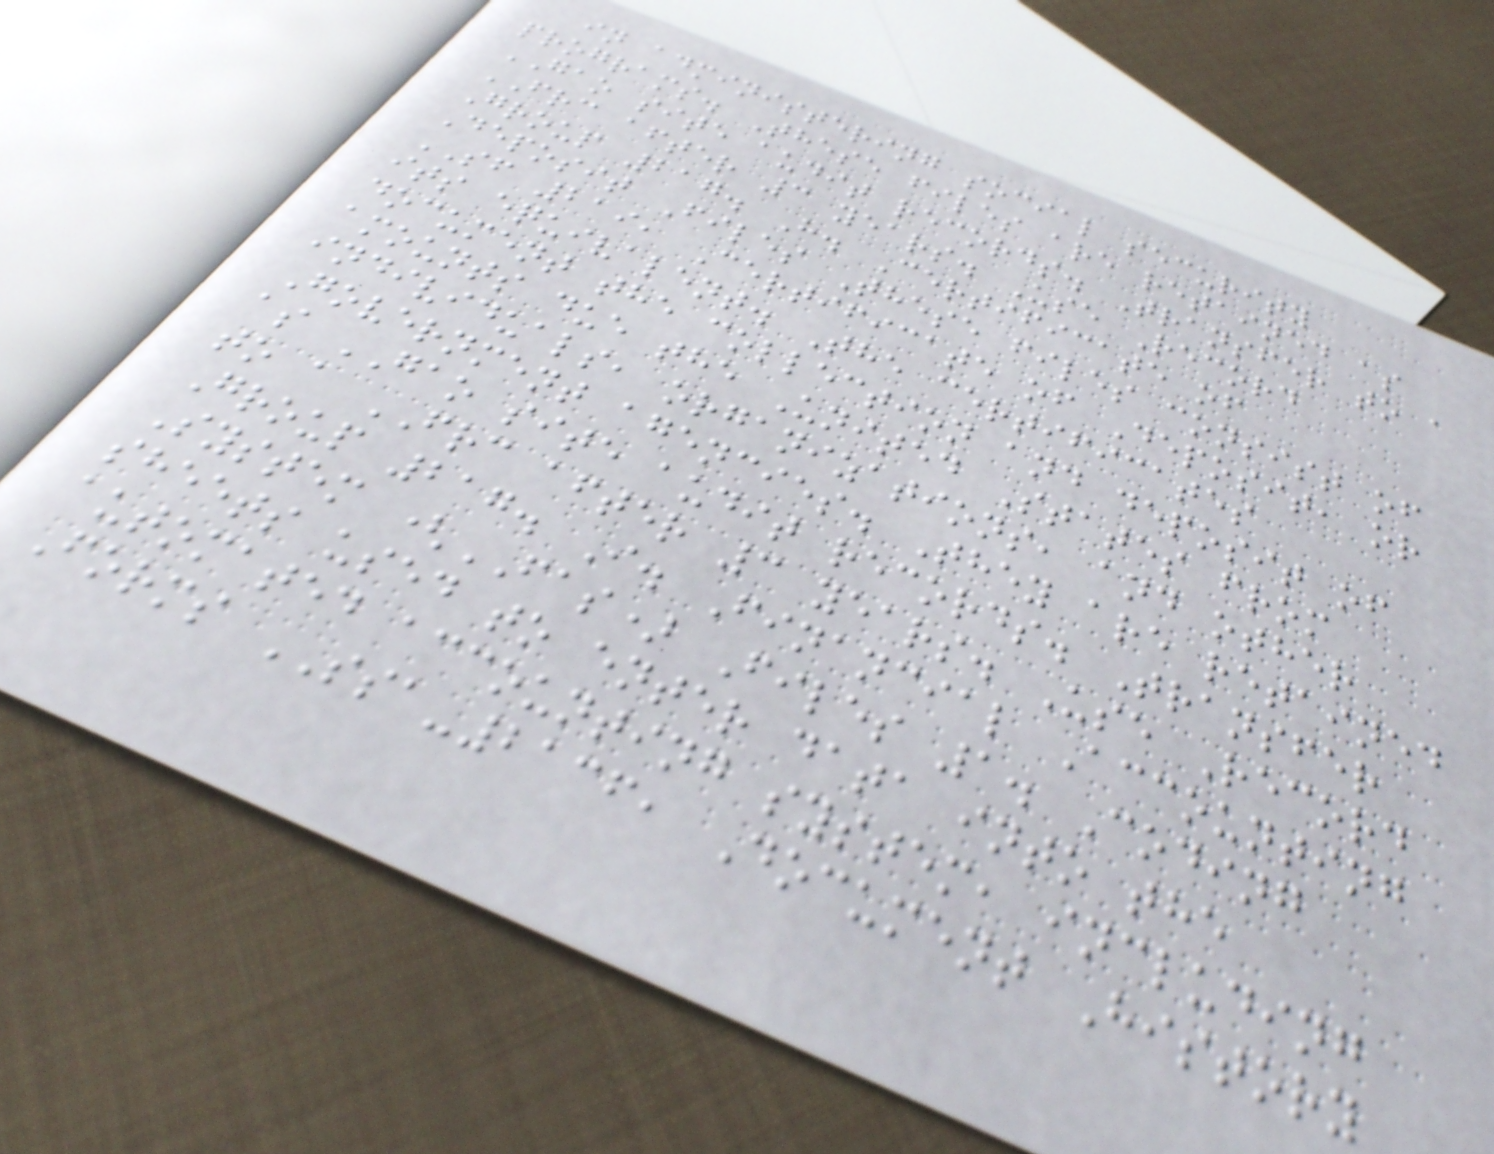in administering social security
programs. These files are retained as
GAO site audit records. Transfer to a
FRC after 3 years. Use Record
Group 217. H. Certificate of
Deposit Files These files consist of
SF 219, Certificate of Deposit, or
its equivalent. The certificates
document the collection and deposit of
amounts due the United States from
individuals, organizations, and other
Government agencies. They are retained
as GAO site audit records. Transfer
to a FRC after 3 years. Use Record
Group 217. I. Financial Accounting
System (FAS) Files 1. Coding
sheets used to enter data into the
automated accounting system, including
Forms SSA-2136, Document History
